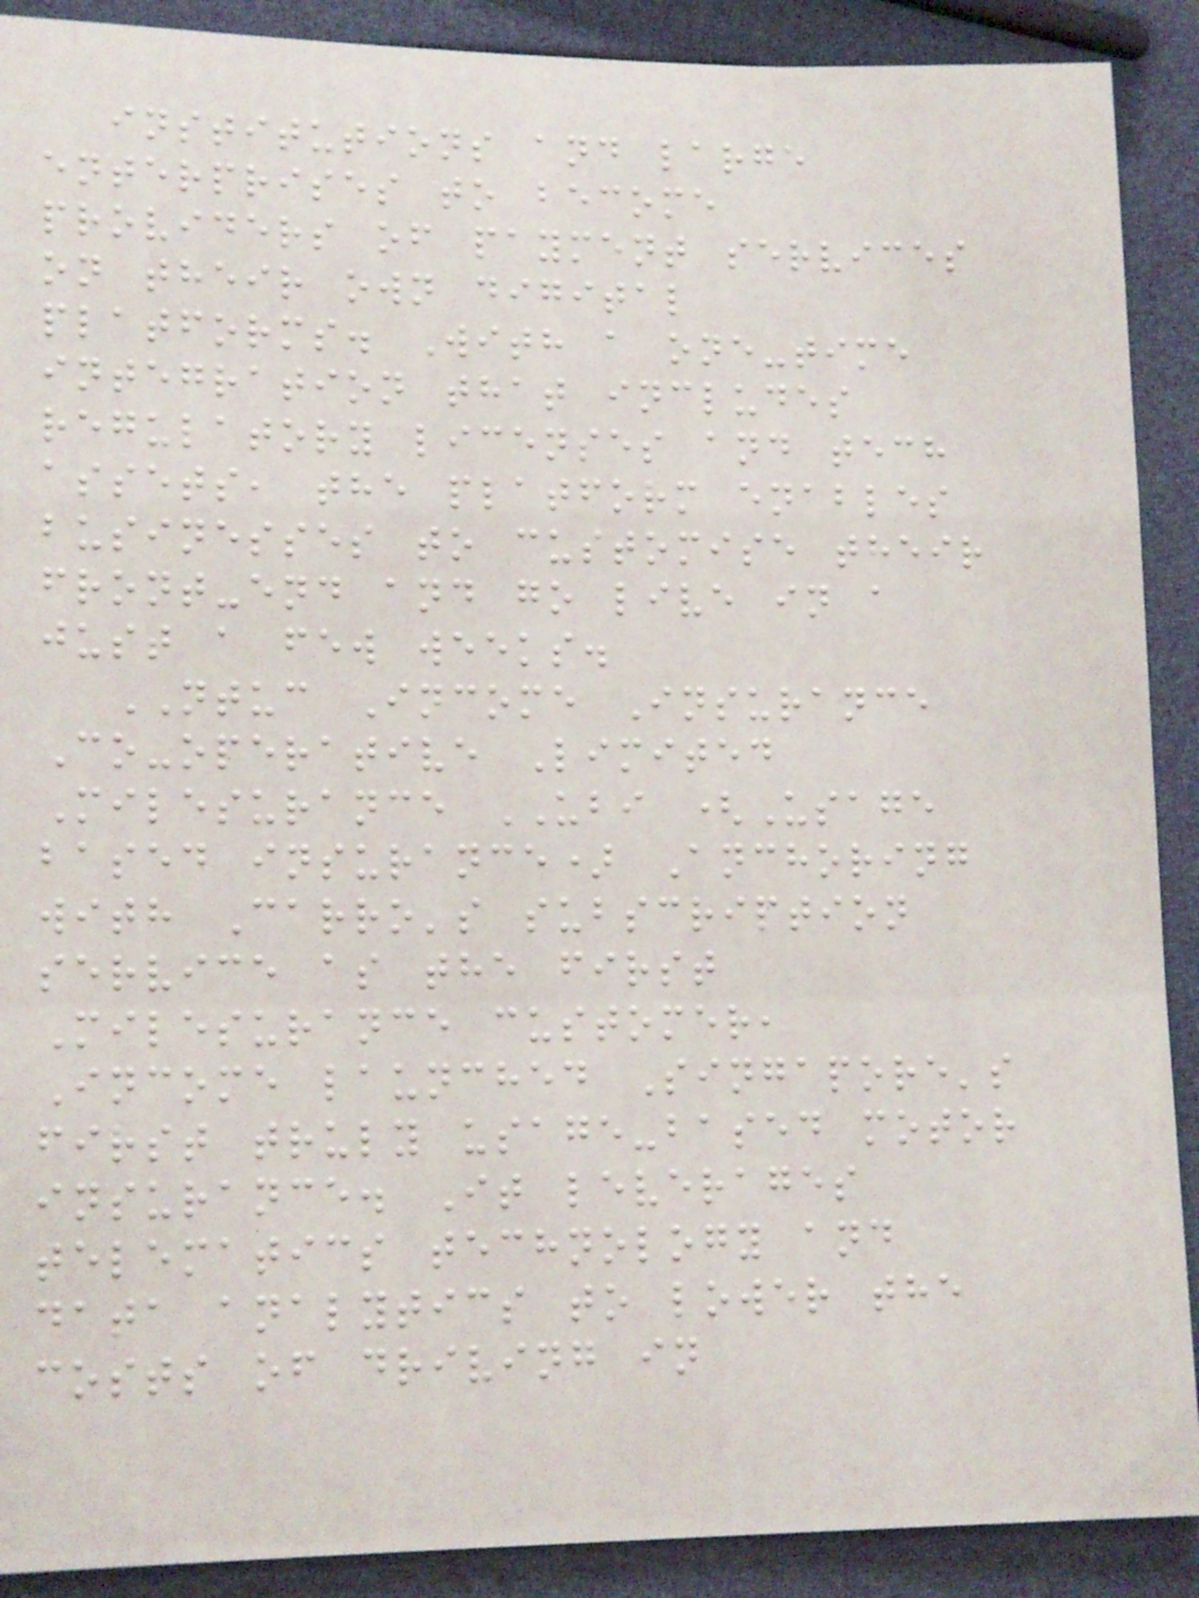institutions and large
enterprises to become
providers of payment services
on their own digital
platforms. With a one-time
integration that includes
regulatory licenses and tech
assets, the platform enables
businesses to customise their
front-end and go live in a
just a few weeks.
NTUC Income Insurance
Co-operative Limited
Milesurance UBI (Usage
based insurance) Anchoring
with Carro's subscription
service as the first
Milesurance customer,
Income launched Singapore's
first truly usage-based motor
insurance. It leverages
telematics technology and
data analytics to lower the
costs of driving in
